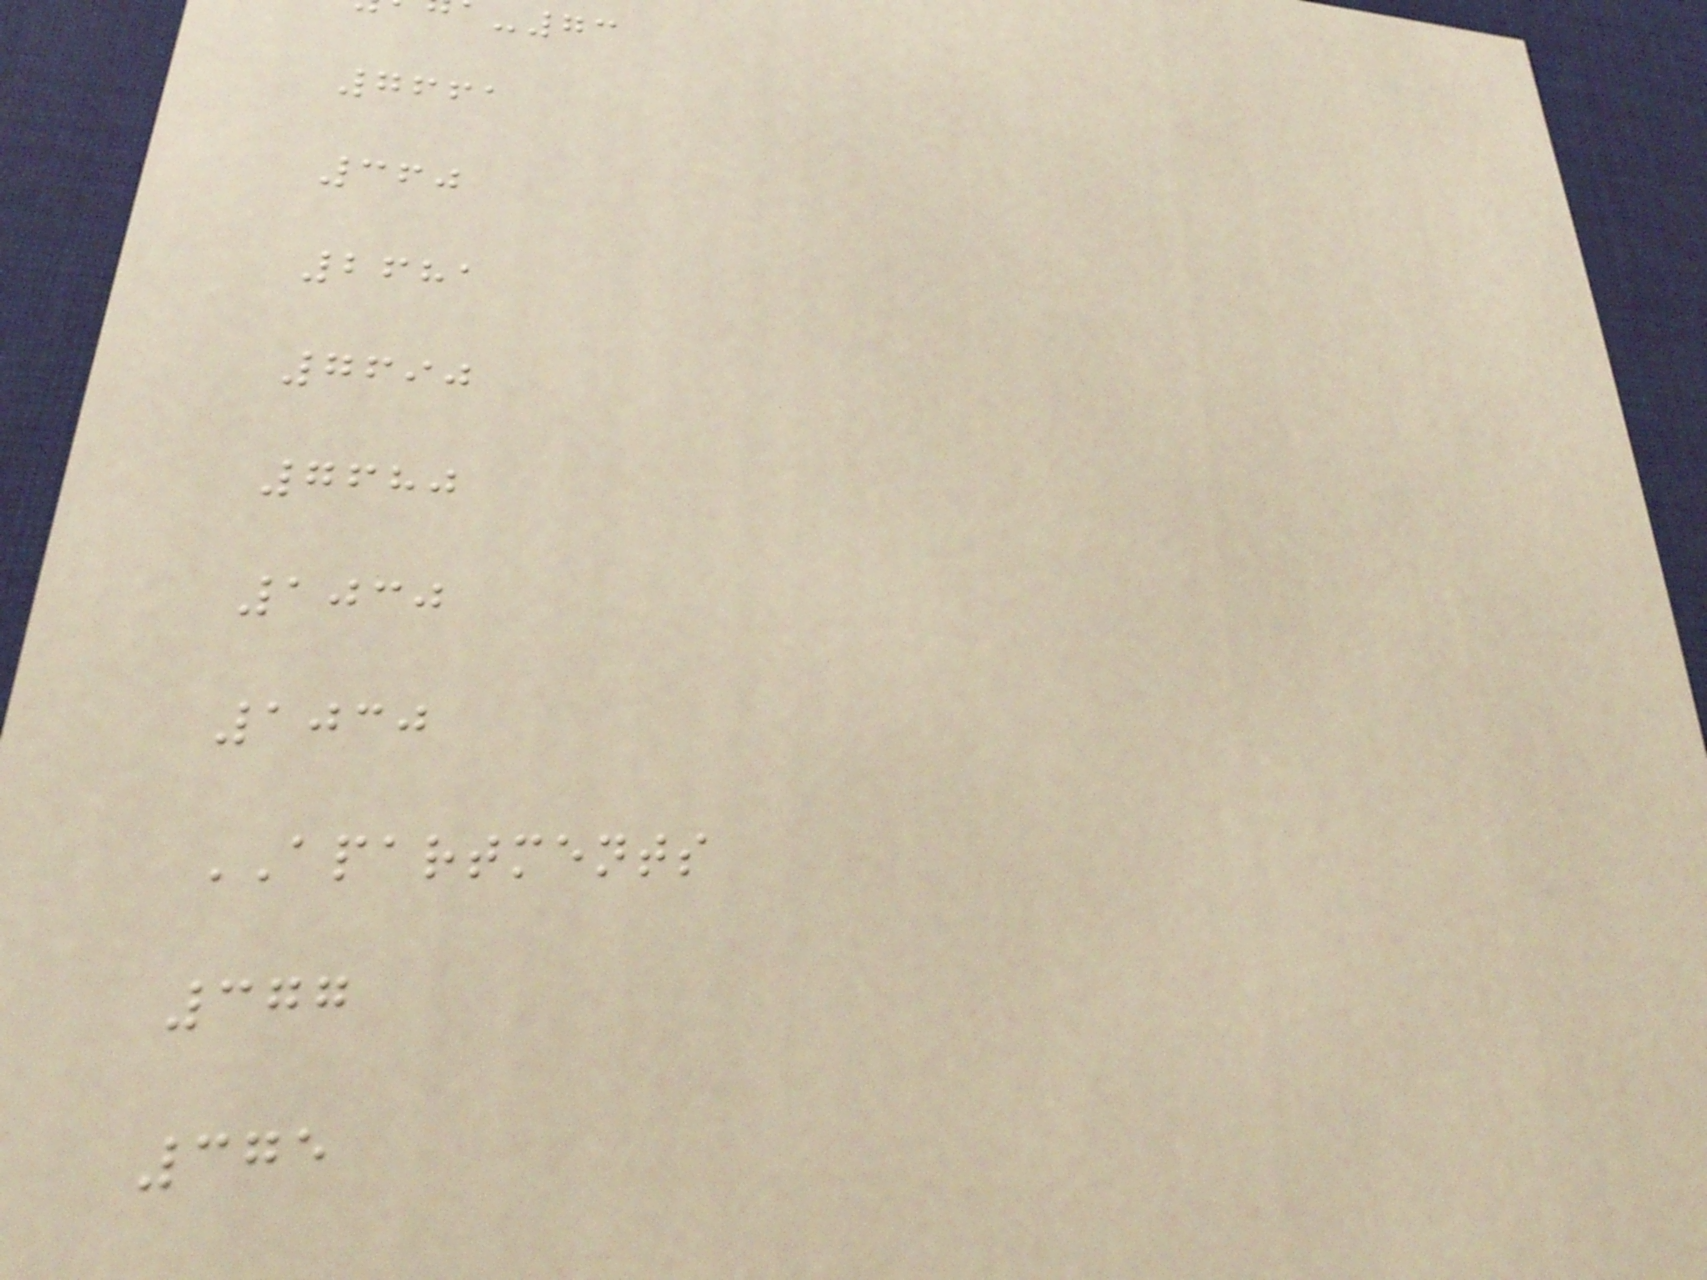-73
7661
360
2681
7690
7680
1030
1030
APARTMENTS
377
375
